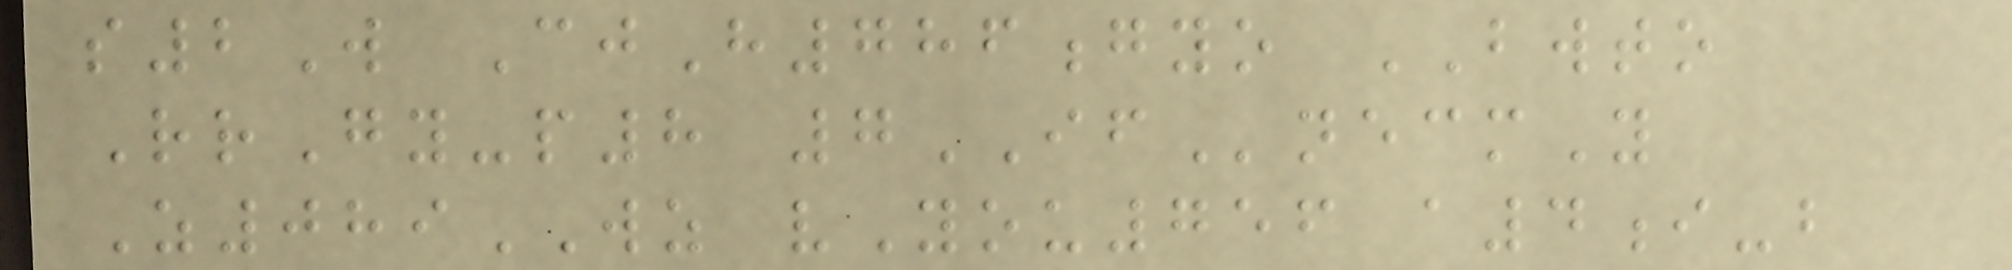s2W CjH786gyo BWTO
RrGy-p8 7IFnecmY
Z089WZ vYou756 a4i-b
